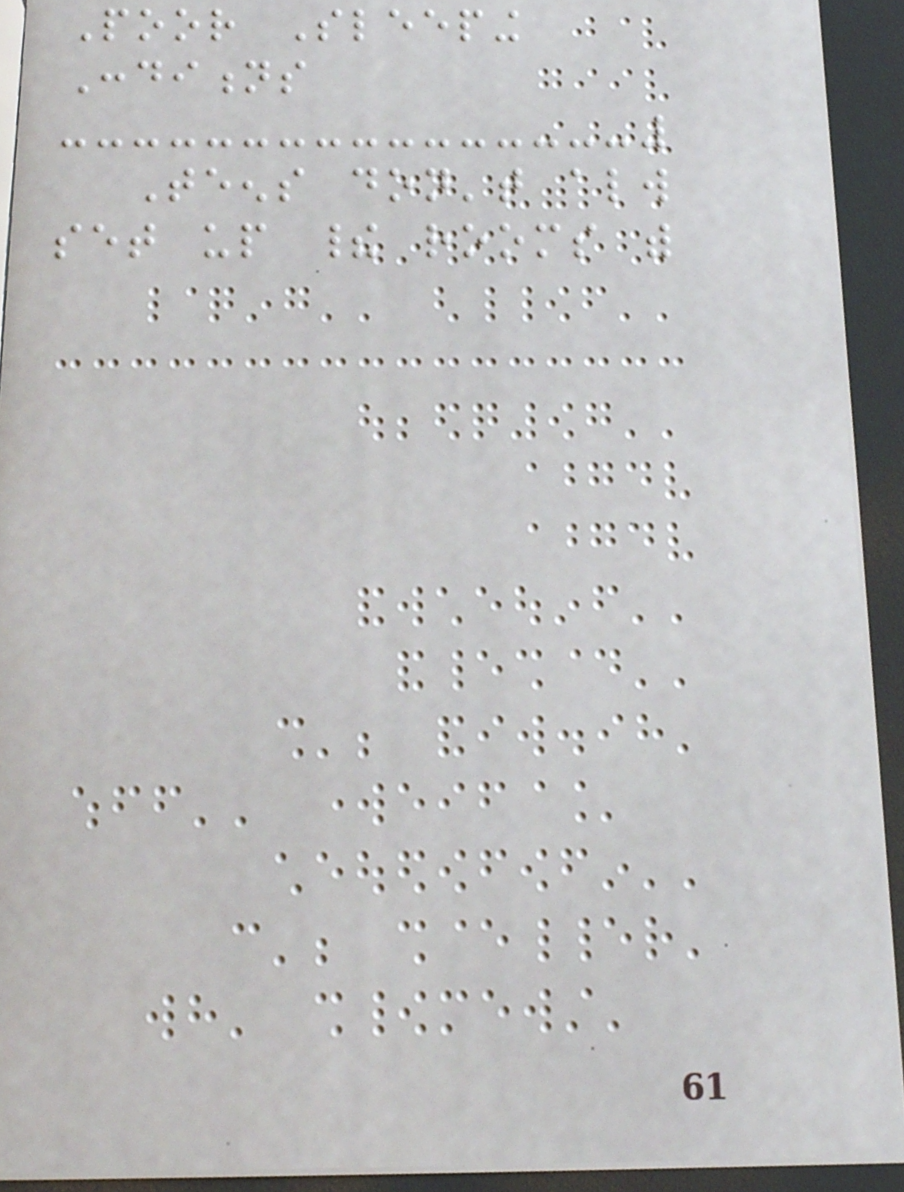Poor Sleeping
Conditions
Teens don't always
set up their rooms with
